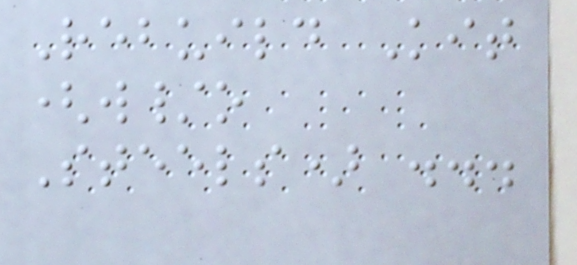Rebuild Kit
(w/o
Steels) ...
